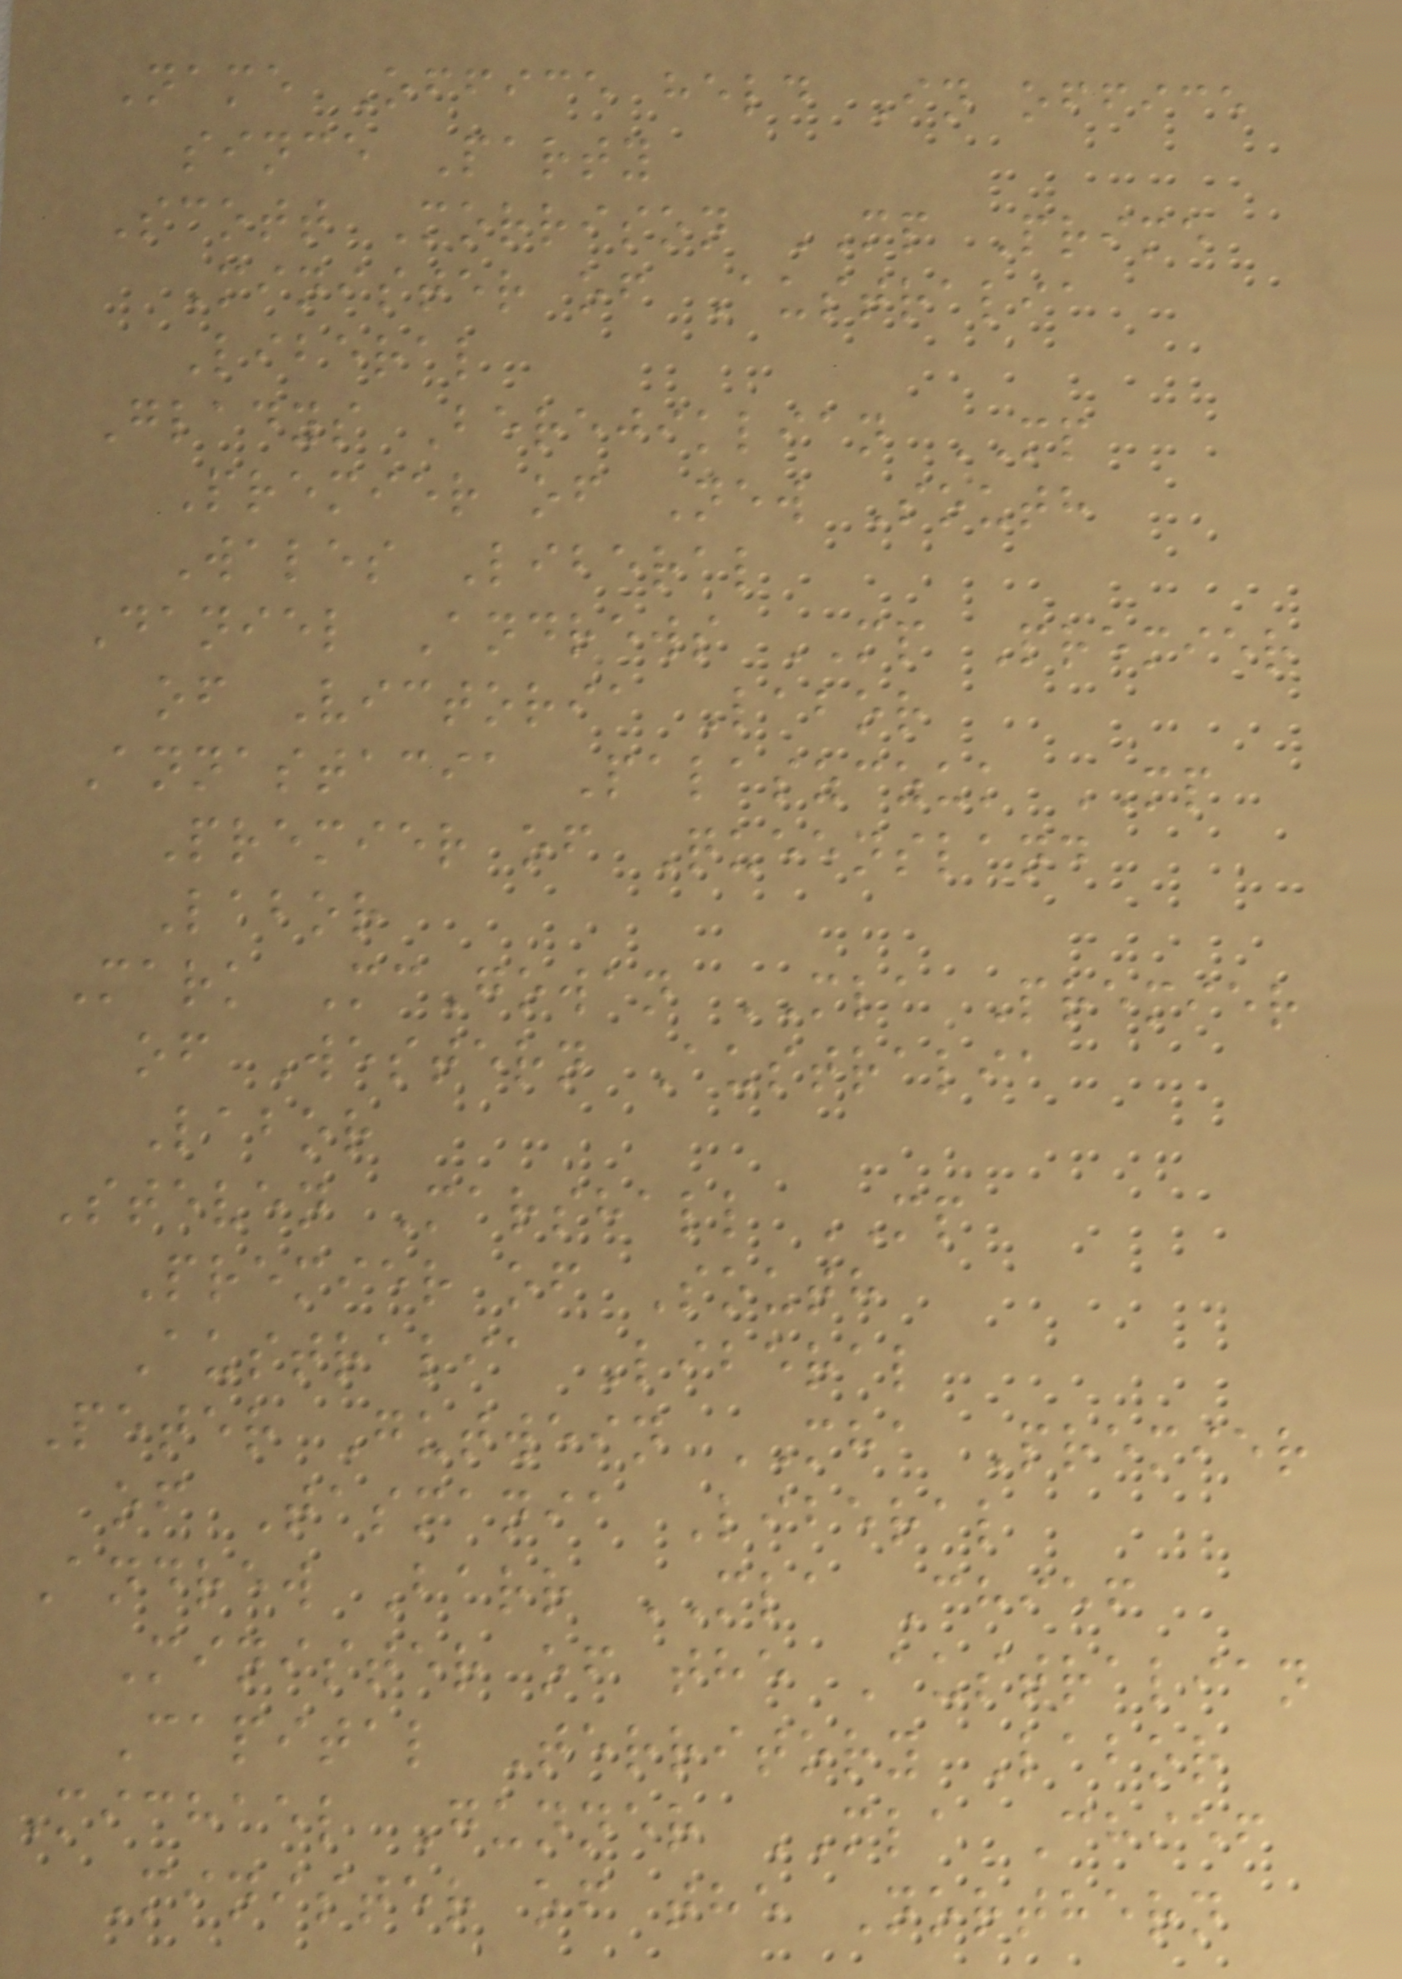Name Office held In office
since Party
Scott Morrison MP Prime
Minister of Australia
Liberal
Gladys Berejiklian MP
Premier of New South
Wales Liberal
Daniel Andrews MP Premier
of Victoria Labor
Annastacia Palaszczuk MP
Premier of Queensland
Labor
Mark McGowan MLA Premier
of Western Australia
Labor
Steven Marshall MP
Premier of South
Australia Liberal
Peter Gutwein MHA Premier
of Tasmania Liberal
Andrew Barr MLA Chief
Minister of the Australian
Capital Territory Labor
Michael Gunner MLA Chief
Minister of the Northern
